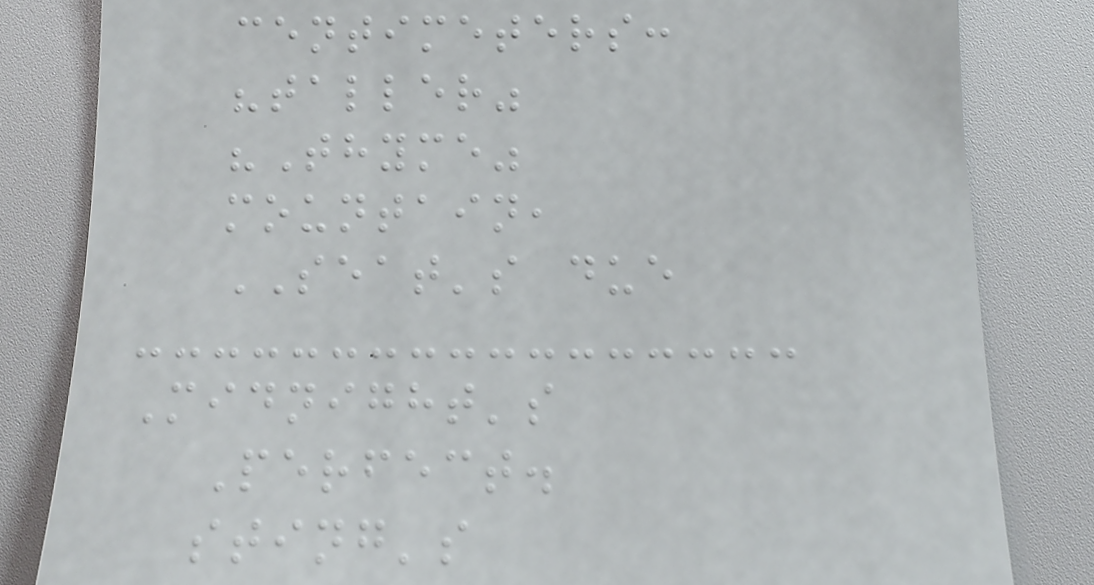centimeters:
"taller"
"Thyme"
mountain,
SEAT's due
Midnight's
Perfect.
sting's
